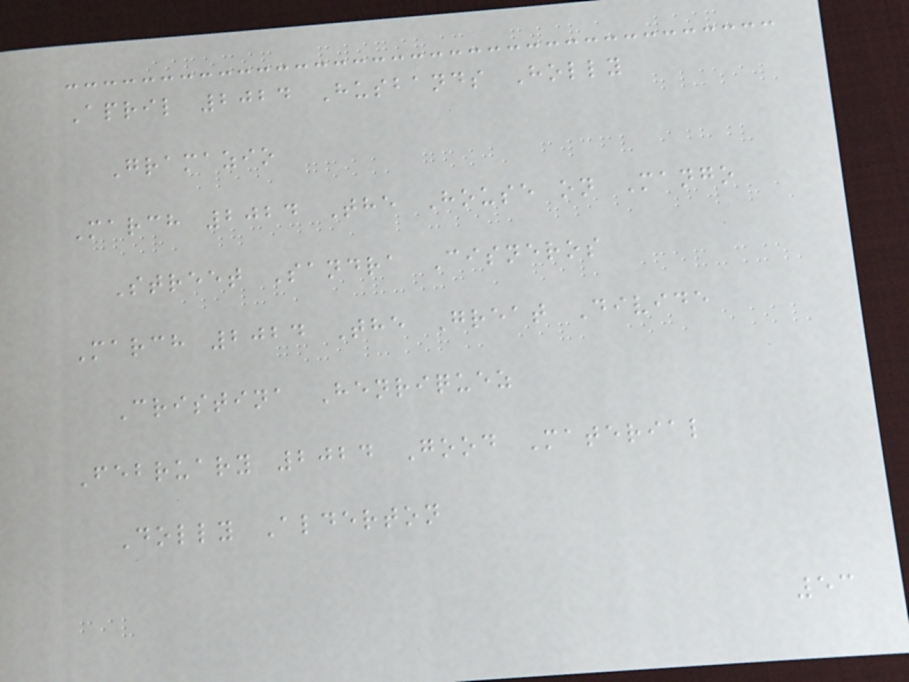April 2024 Husbands Holly
Gramazio
March 2024 The House on Mango
Street Sandra Cisneros
March 2024 The Great Divide
Cristina Henriquez
February 2024 Good Material
Dolly Alderton
53
